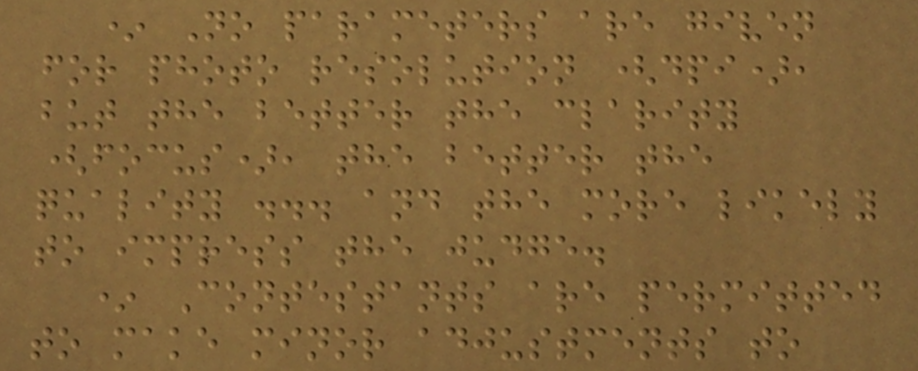* No parameters are given
for photo resolution (dpi),
but the better the clarity
(focus), the better the
quality ... and the more likely
to impress the judge.
* Contestants are permitted
to make minor adjustments to
